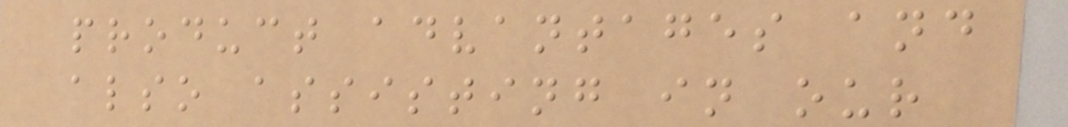product advantages and
also assisting in our
